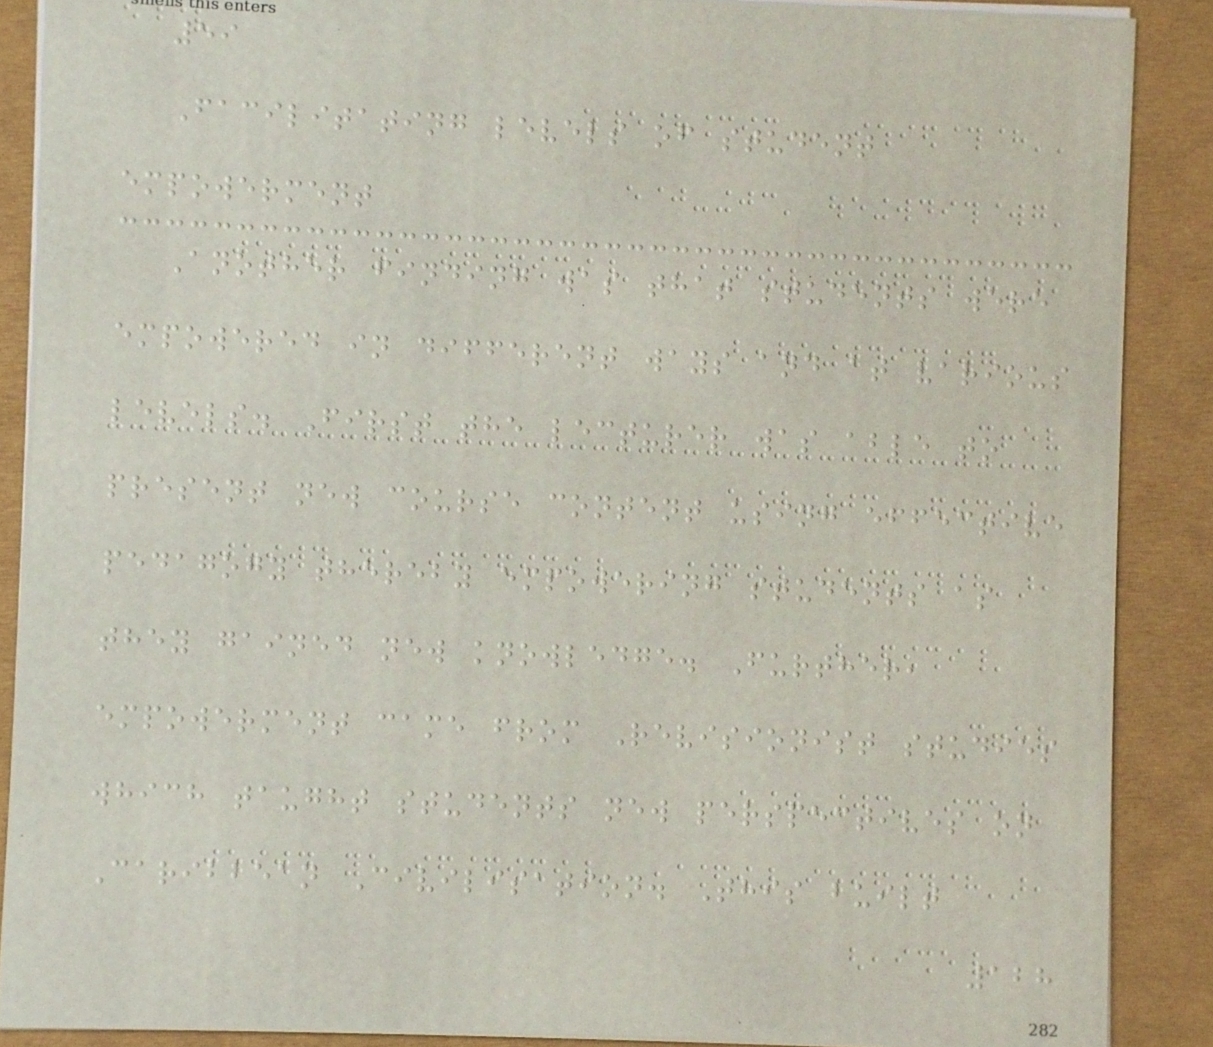59
Facilitating levels of student
empowerment
Another finding was that students were
empowered in different ways and at various
levels. First the lecturer was able to
present new course content using effective
pedagogy thereby empowering students as
they gained new knowledge. Further,
empowerment came from Revisionist studies
which taught students new perspectives on
Caribbean Civilisation. This built
128
